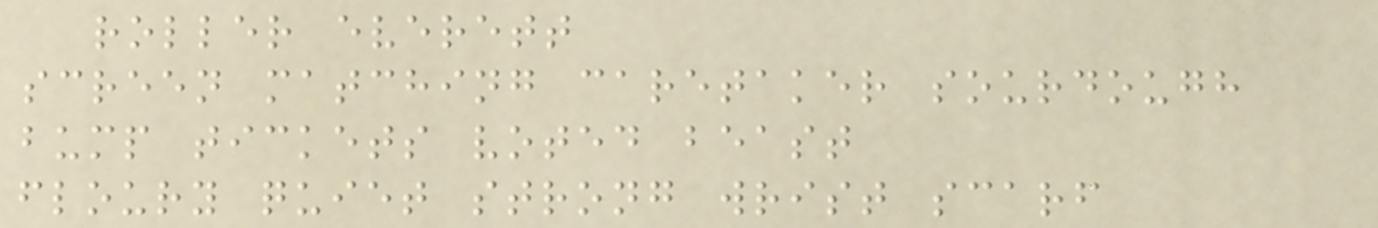roller everett
screen matching caretaker sourdough
bump tickets voted beast
floury quiet strong wrist scarf
